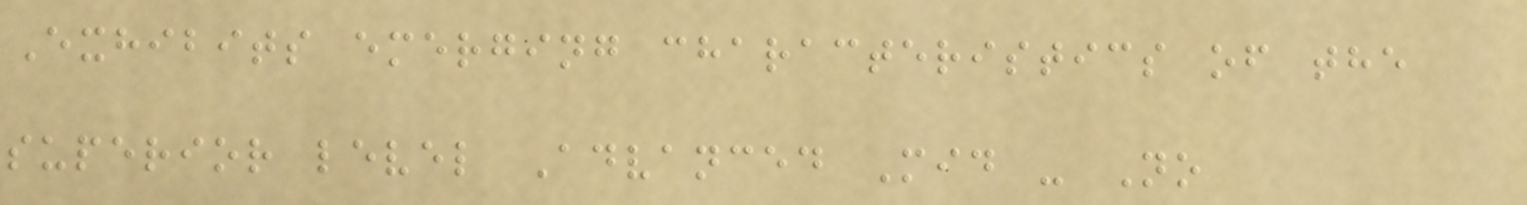Exhibits emerging characteristics of the
superior level Advanced Mid - No
